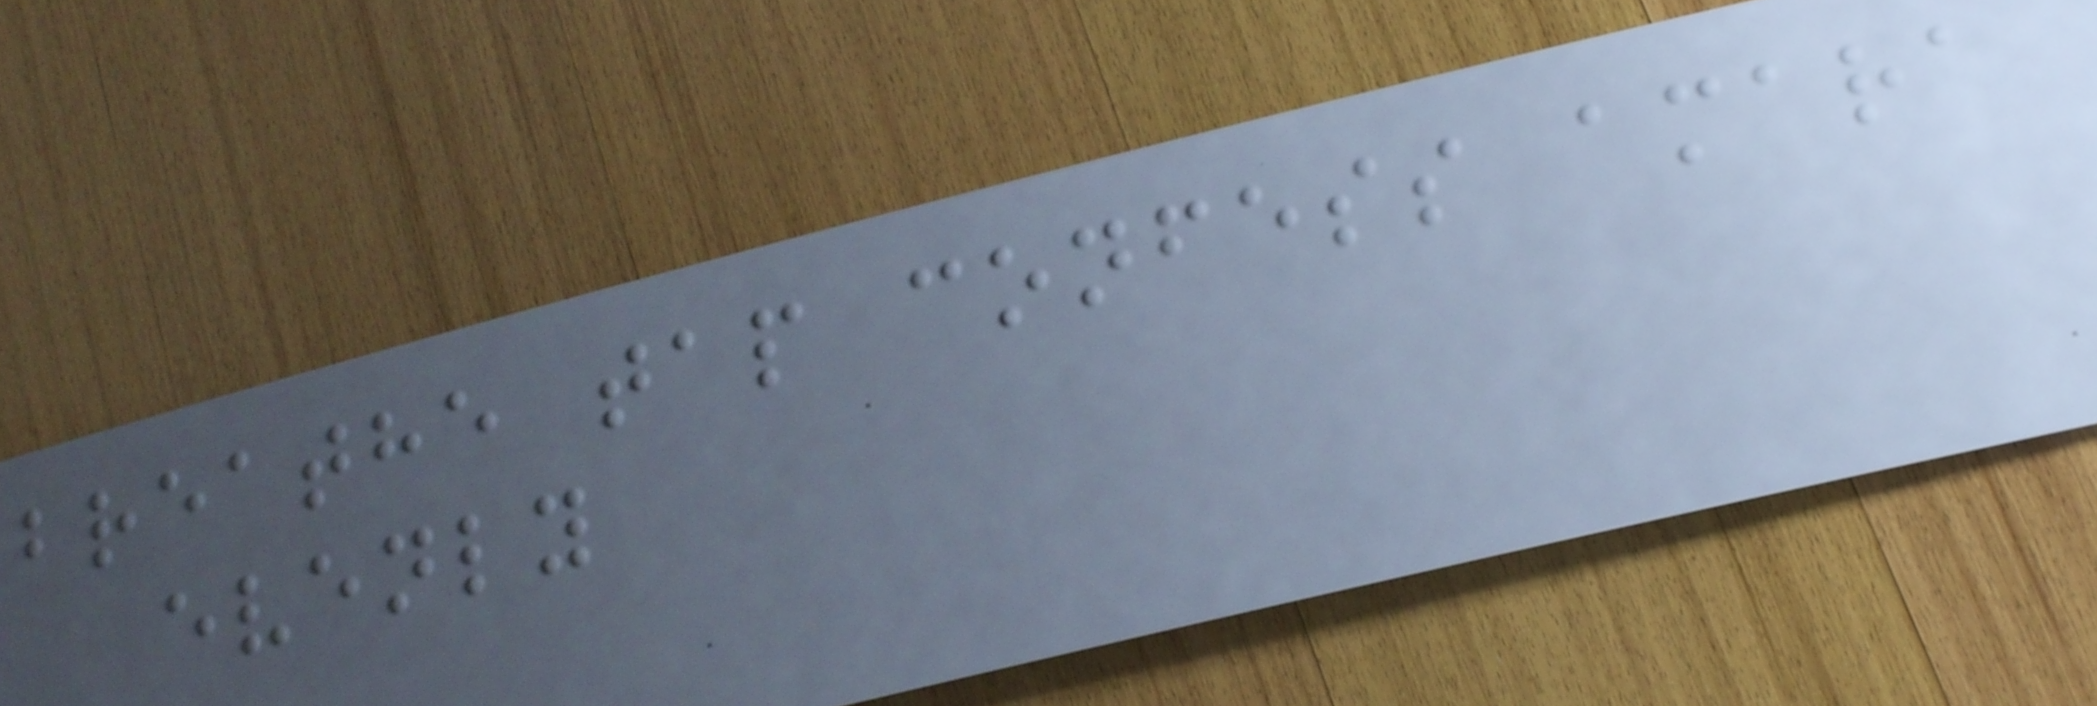breathe tap confess amara
evenly
